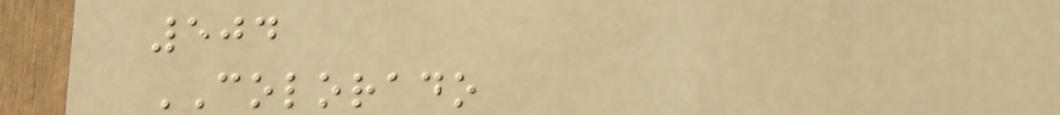504
COLORADO
